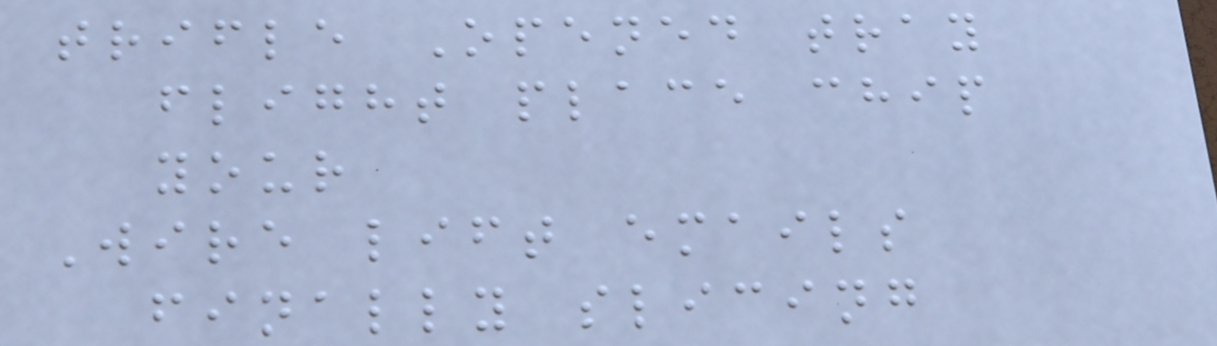trifle Opened tray
flight place chip
your
Wire lift emails
finally slicing
